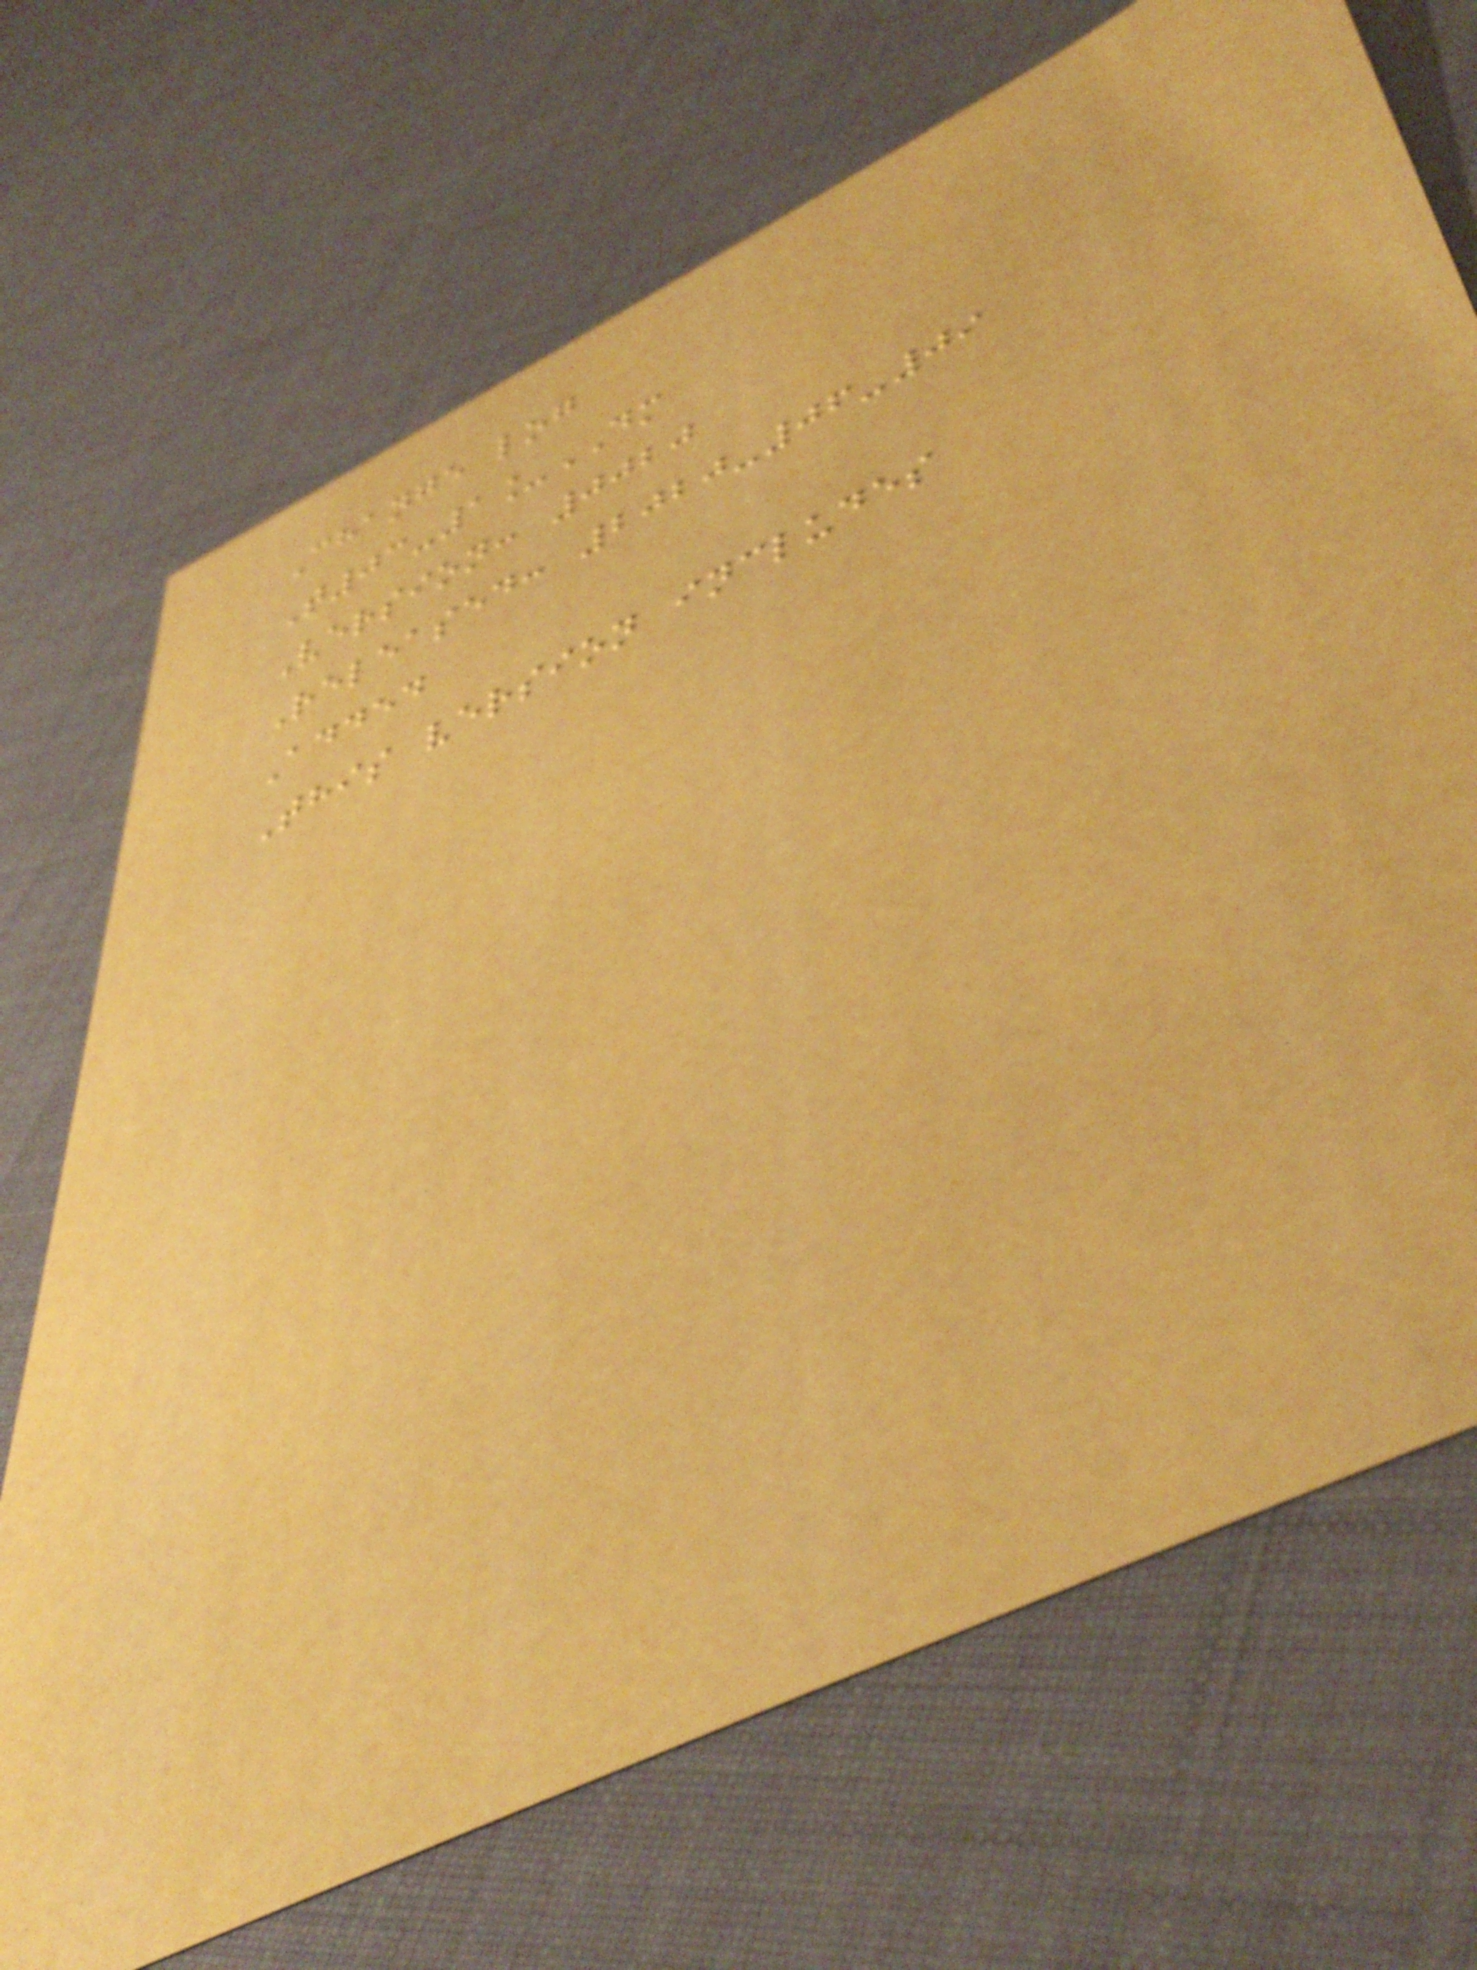Change log
T03-1_DM
Version: 0020
Released: 2020-06-09
Added
This version includes
